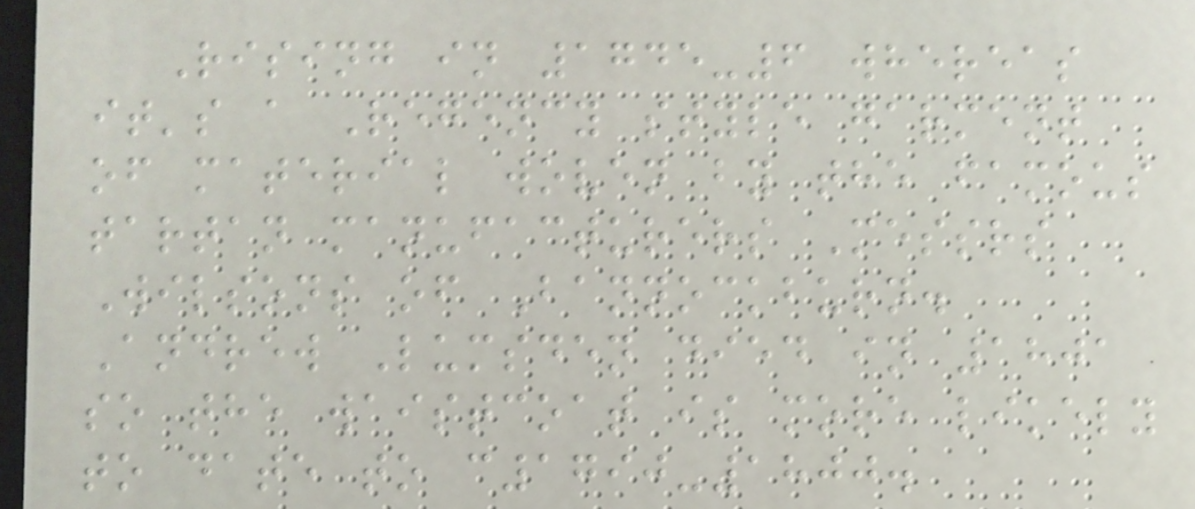Rising in 1745-6 whereas
it's a Regency style garment
of material woven by the famous
tartan manufacturers Messrs
Wilsons of Bannockburn.
Andrew Lumsden died in 1801
so the waistcoat is more likely
to date to c1790-1800.
